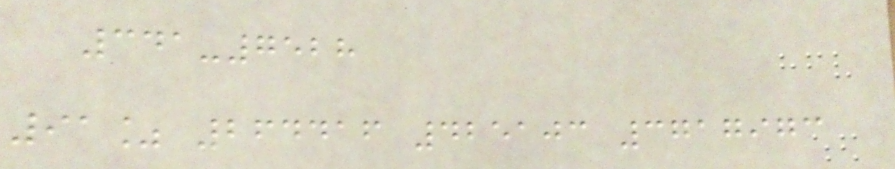341-7528
91% 264416 425103 3717973
